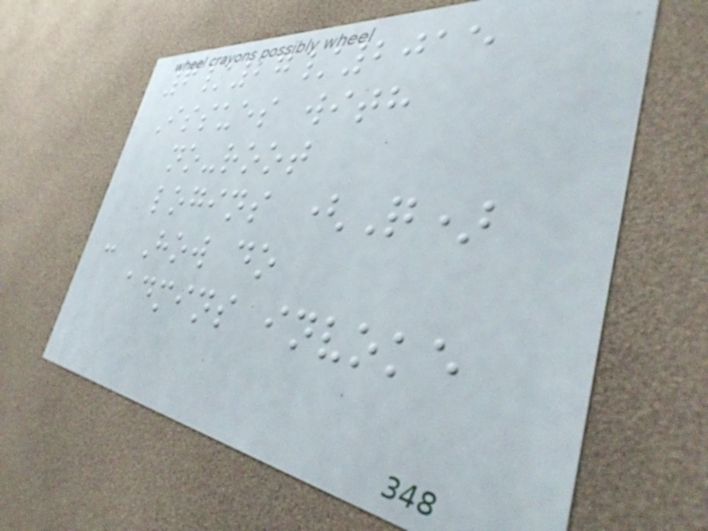6/27/2015
Issues with
no-root
logins (Q)
- How do
admins invoke
